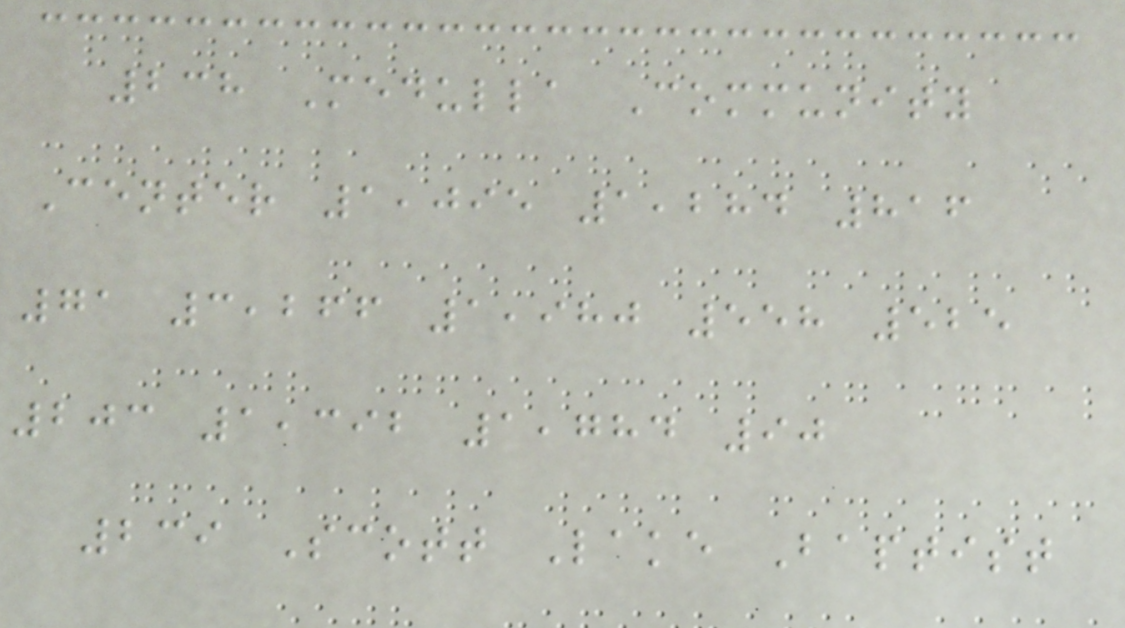238 Medulla Community
Center 1,095 1,284 816
71 3,266 1,980 558 525
203 1,392 1,784 90
239 Scott Lake Baptist
